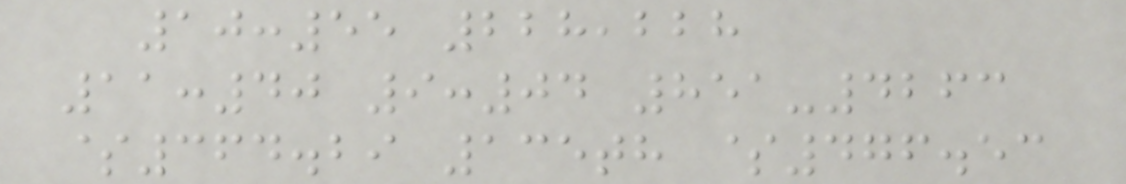10:55 228,228
11:40 9:04 851-4263
$364.29 135th $476.53
